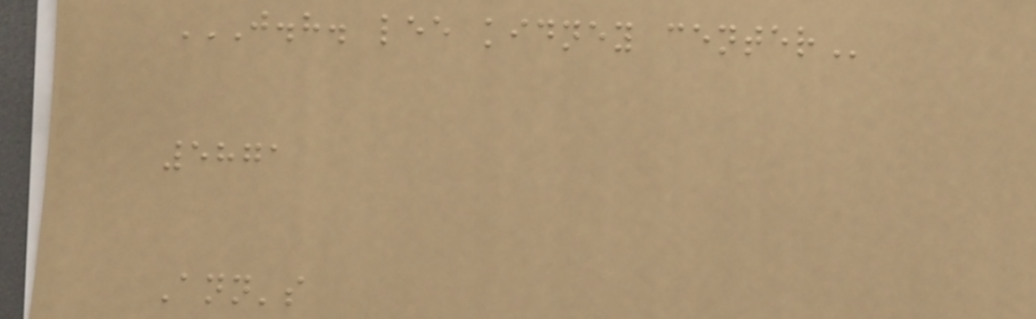J.H. LEE KIDNEY CENTER
5871
Ann's
